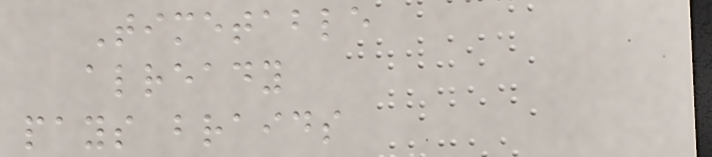Timetable
already
pays braids
